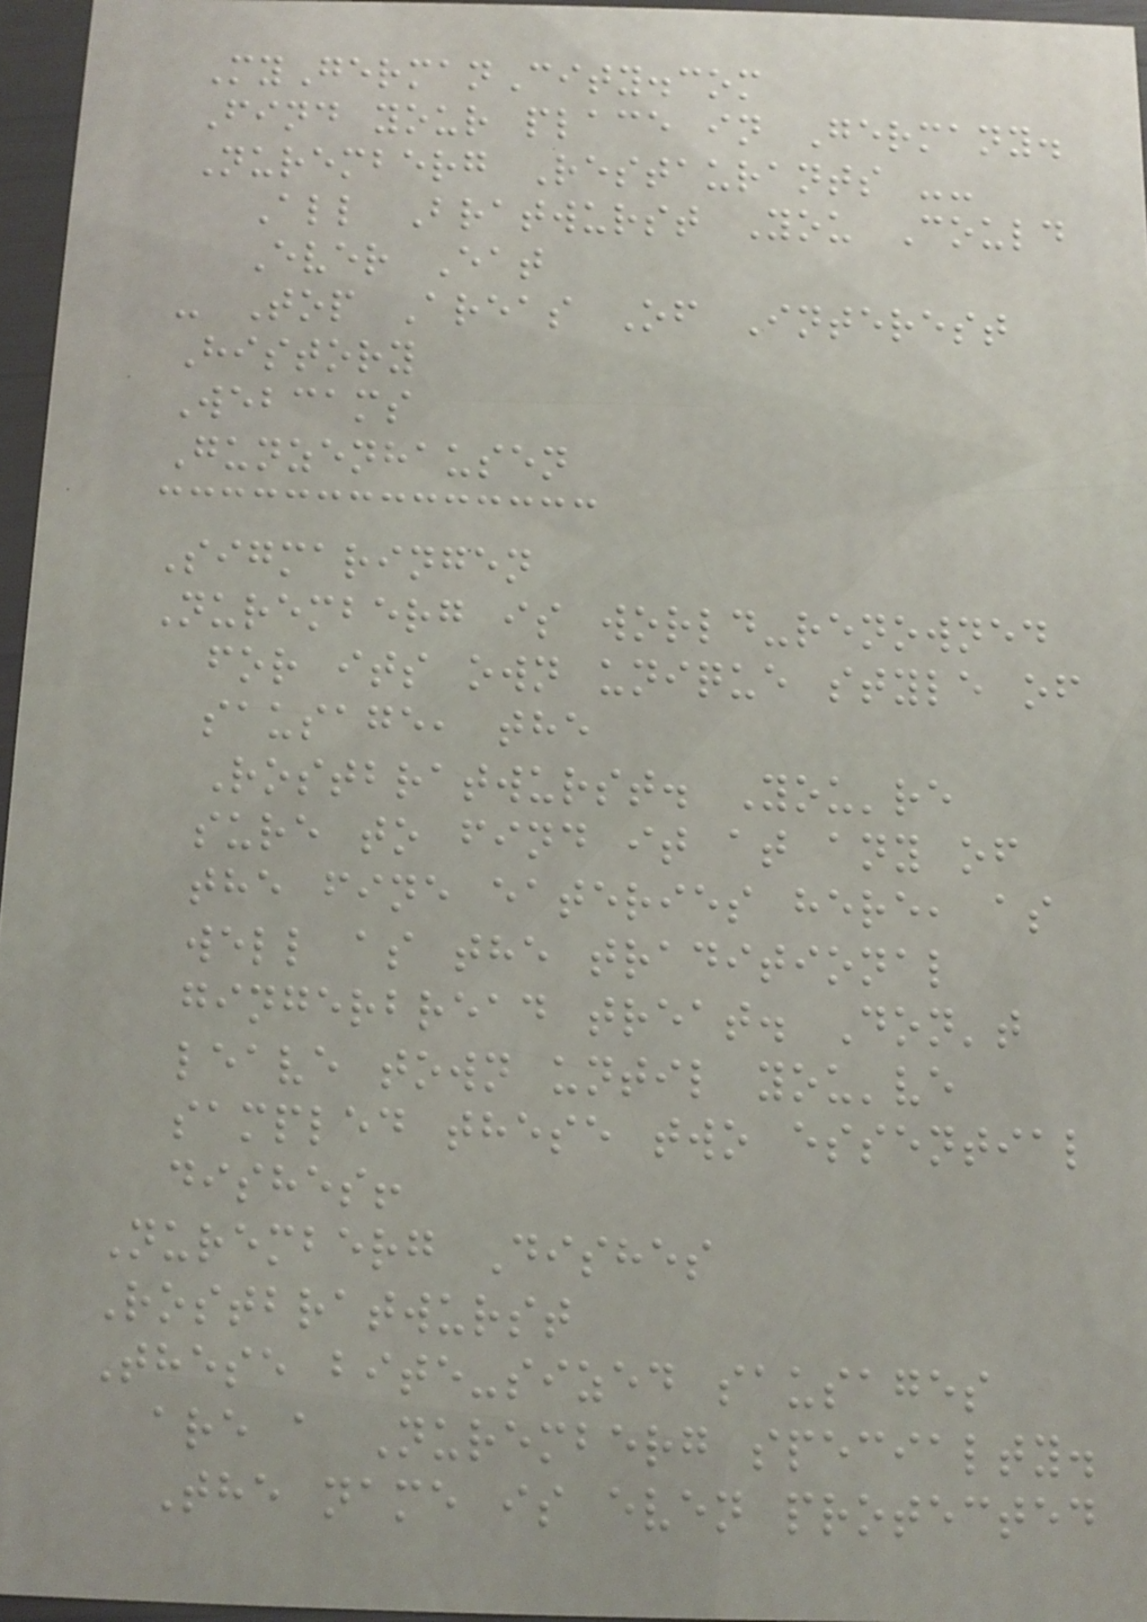MyGermanCity.com
Find your place in Germany.
Nuremberg Restaurants --
All Bratwurst You Could
Ever Eat
- Top Areas Of Interest
History
Webcams
Gunzenhausen
Sigmaringen
Nuremberg is world-renowned
for its own unique style of
sausage, the
Rostbratwurst. You're
sure to find it at any of
the fine eateries here, as
well as the traditional
gingerbread treat. Don't
leave town until you've
sampled these two essential
dishes!
Nuremberg Dishes
Rostbratwurst
These bite-sized sausages
are a Nuremberg specialty.
The name is even protected
